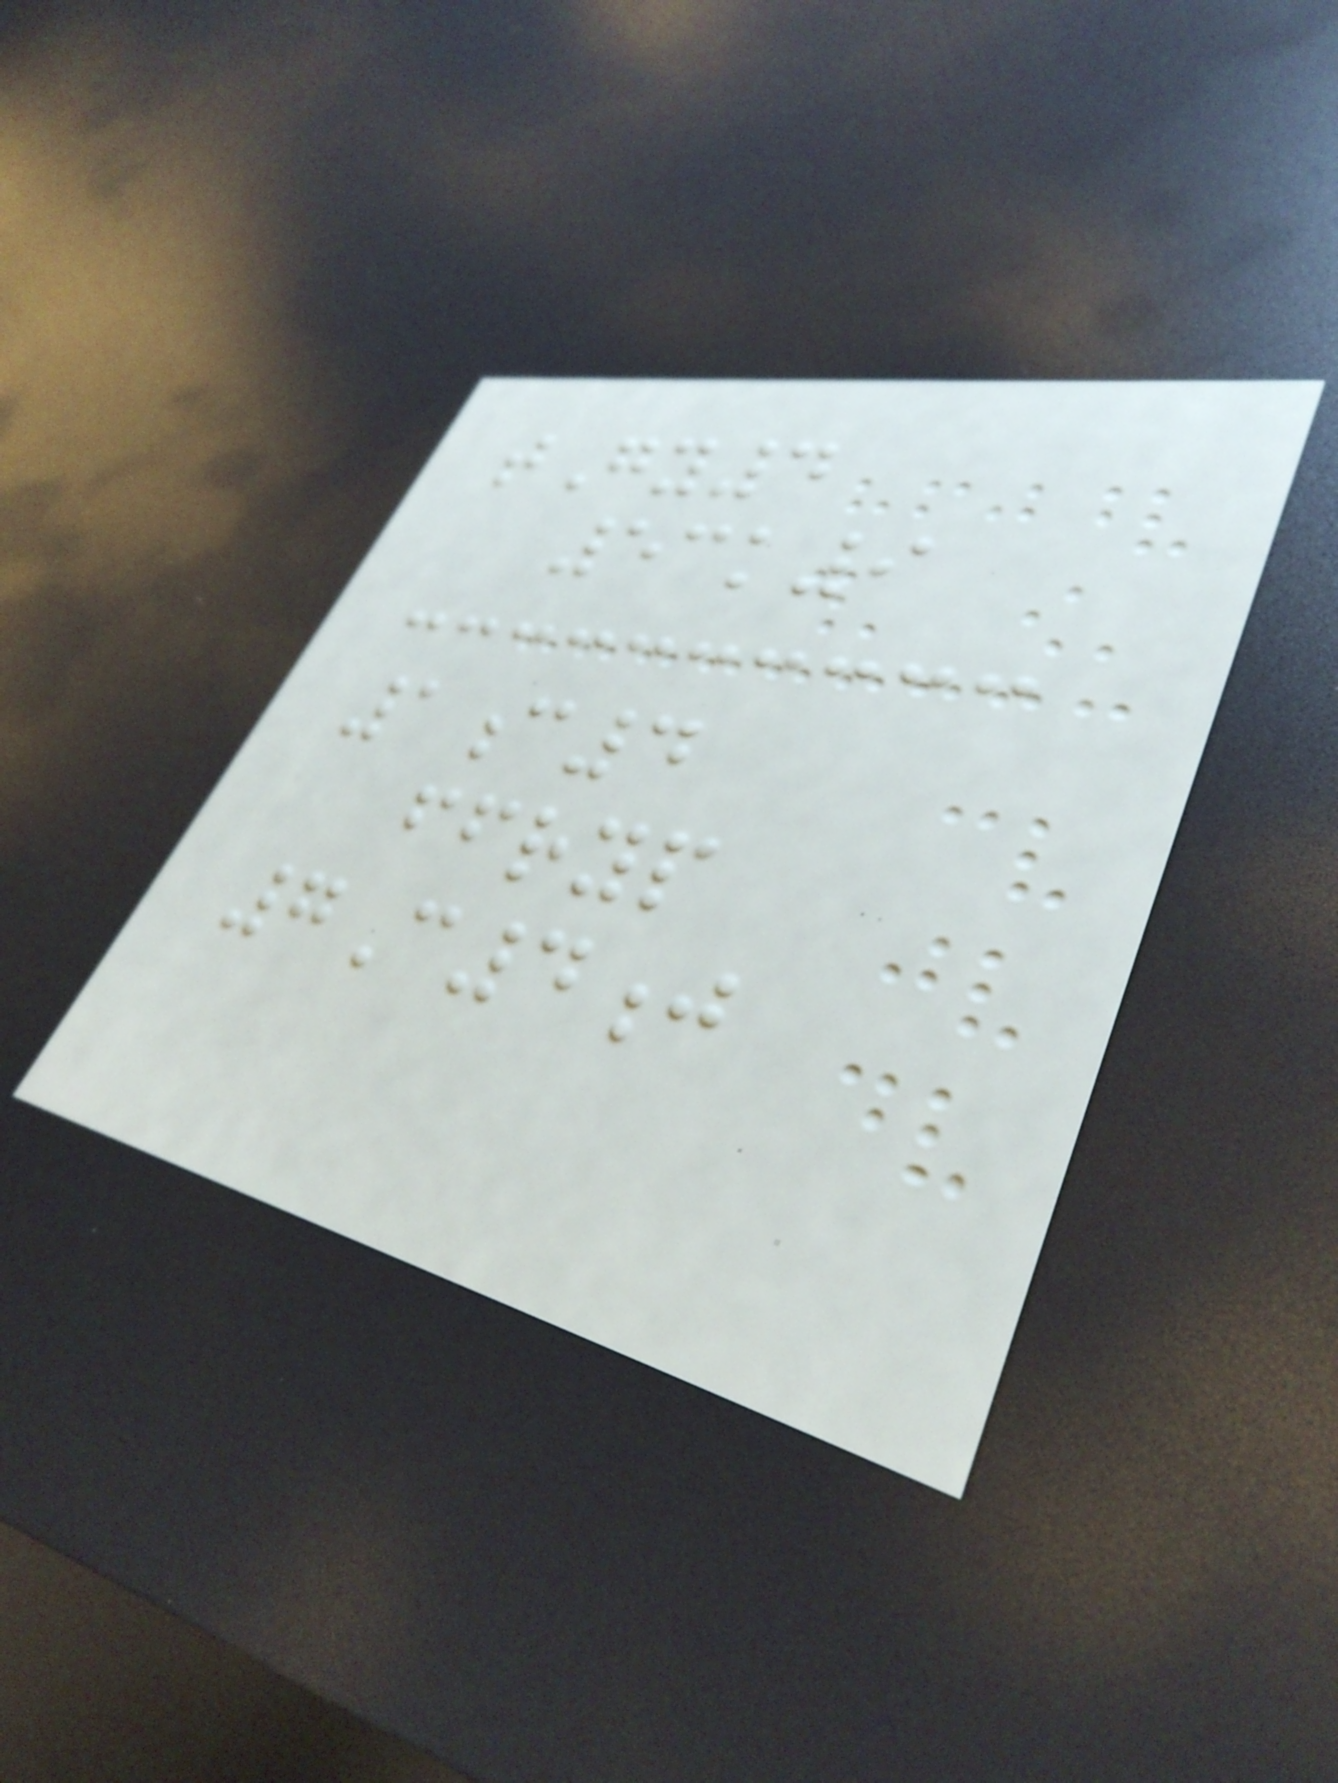tGy4
53k9
1c4
ffryp
7C4j
